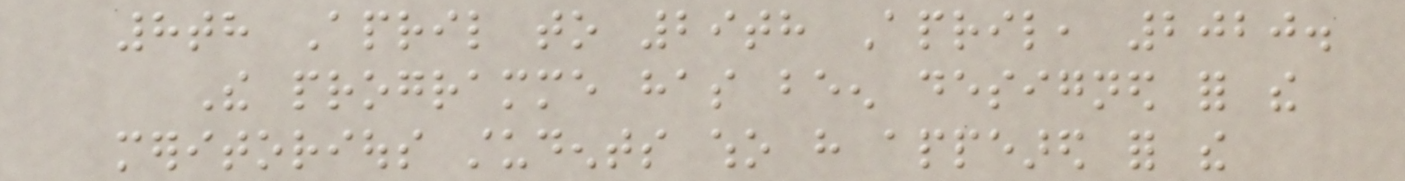8th April to 29th April, 2020.
The programme has been designed for the
meritorious students who have appeared for the
